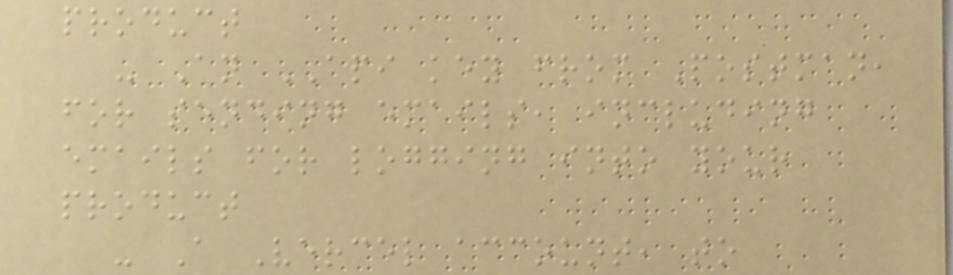product
- An API key from Postman,
for sending emails, including
emails for logging into your
product
- A Vercel account, to
